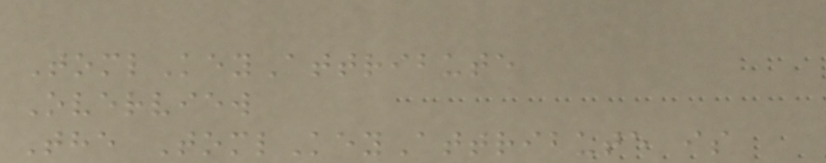TomlKeyAttribute
Overview
The TomlKeyAttribute is
